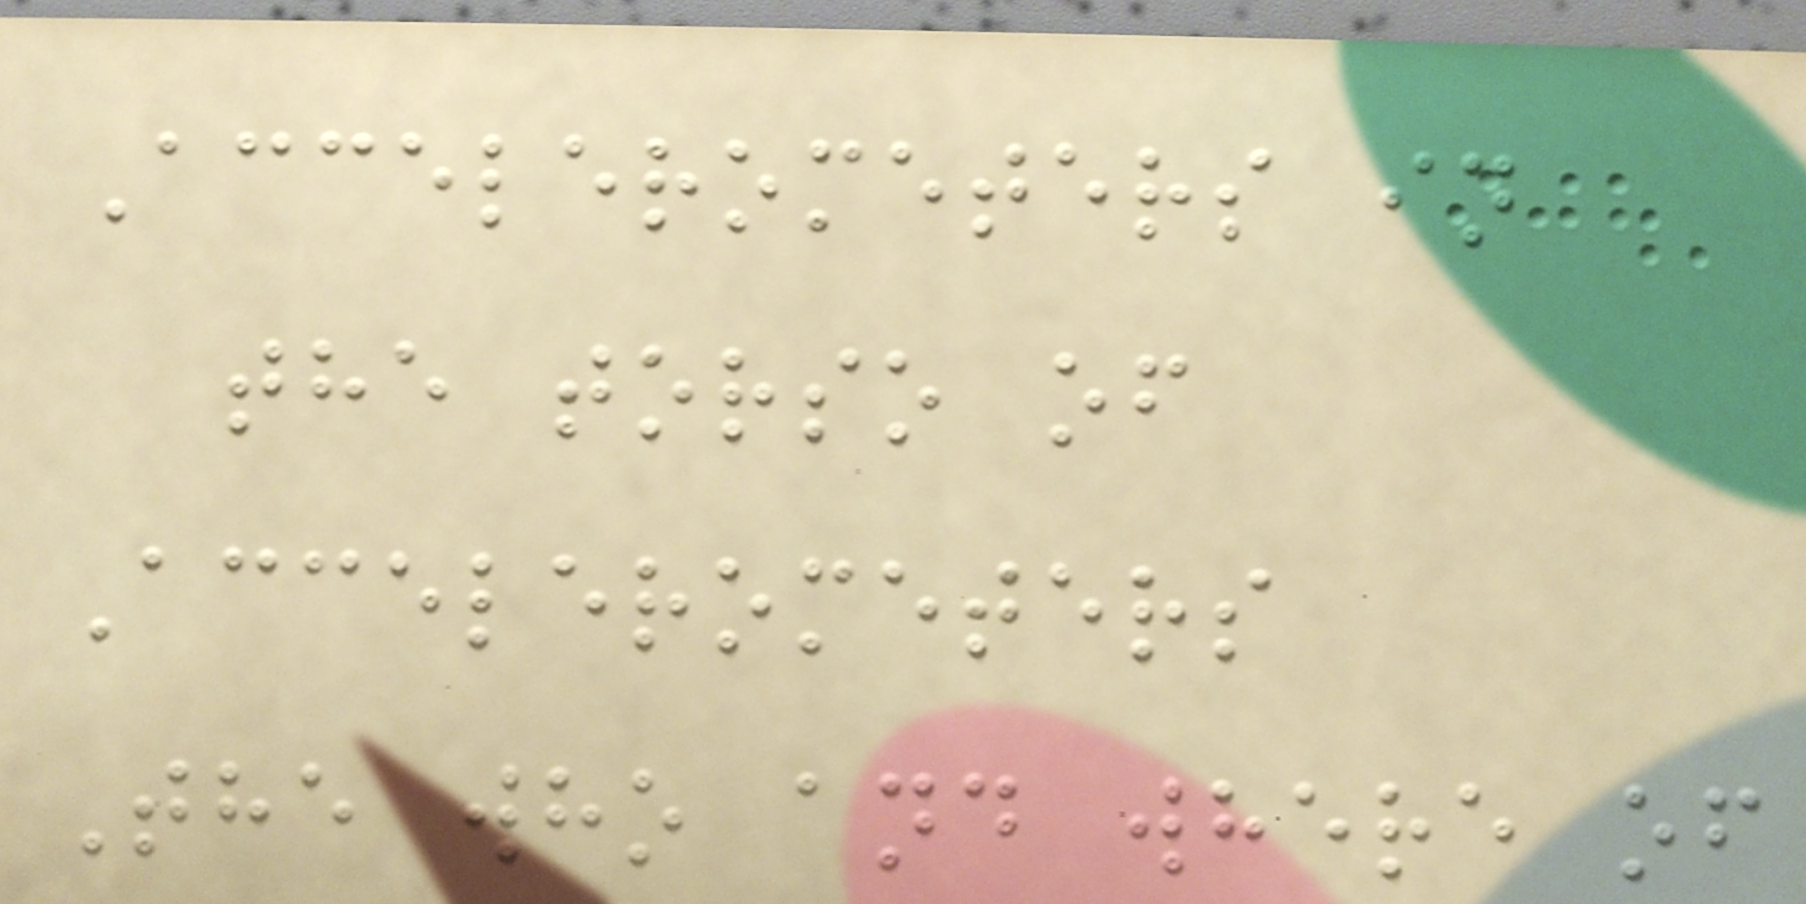Accelerometers in
the torso of
Accelerometers
The who and where of
